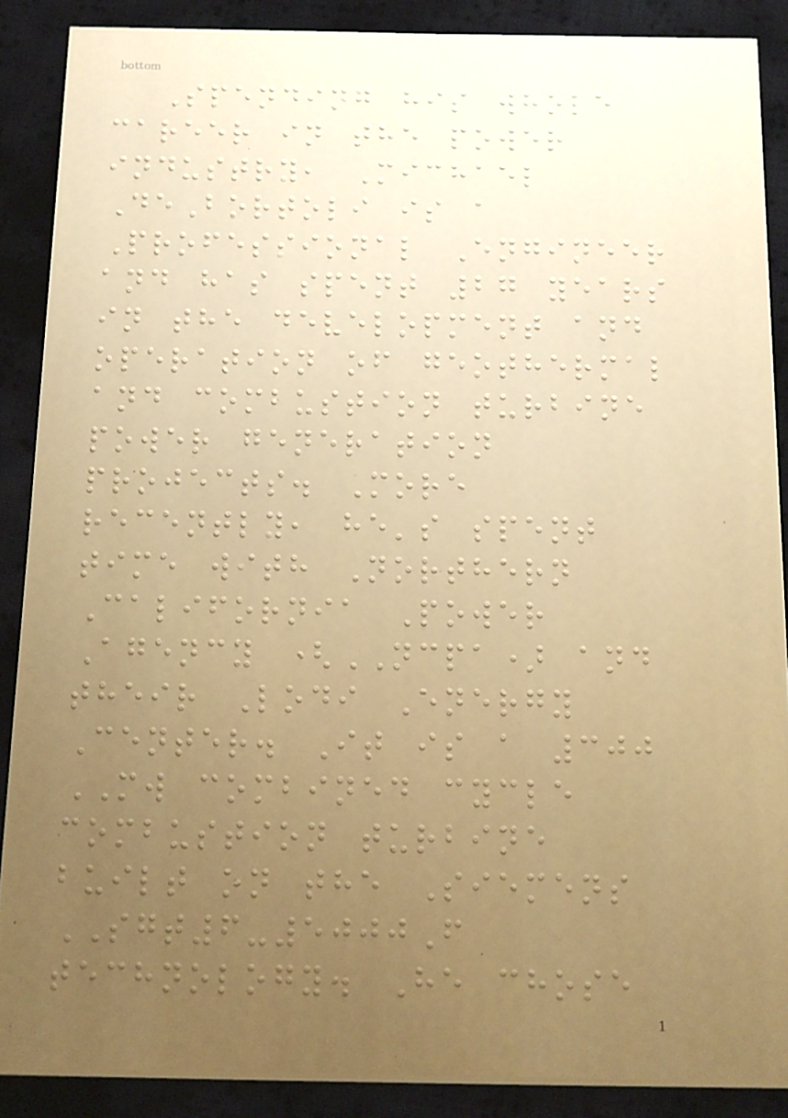Spending his whole
career in the power
industry, Michael
DeBortoli is a
Professional Engineer
and has spent 27 years
in the development and
operation of geothermal
and combustion turbine
power generation
projects. More
recently, he's spent
time with Northern
California Power
Agency (NCPA) and
their Lodi Energy
Center. It is a 300
MW combined cycle
combustion turbine
built on the Siemens
SGT6-5000F
technology. He chose
